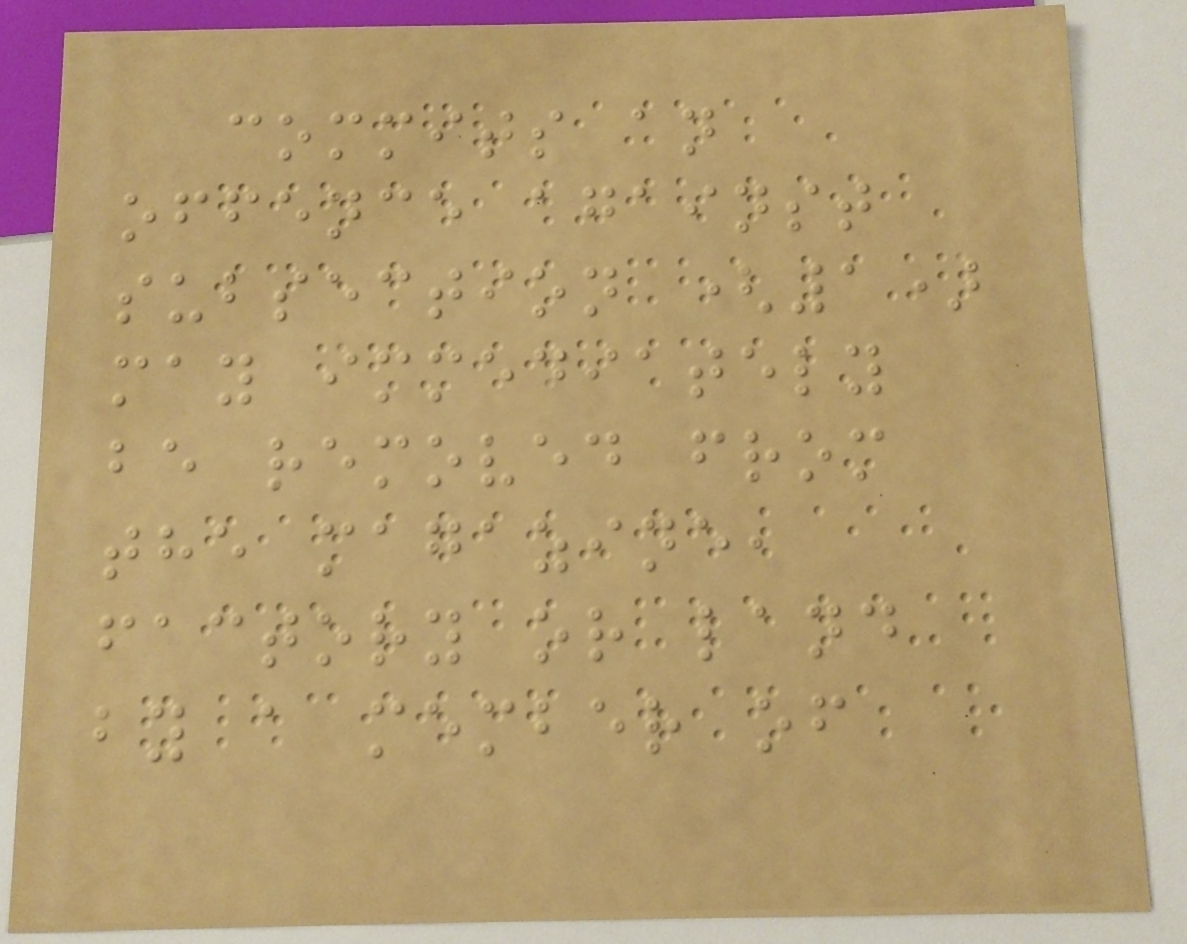commits an
offence against
subsection (1)
may immediately
be removed from
the magazine,
factory or land
by a member of
